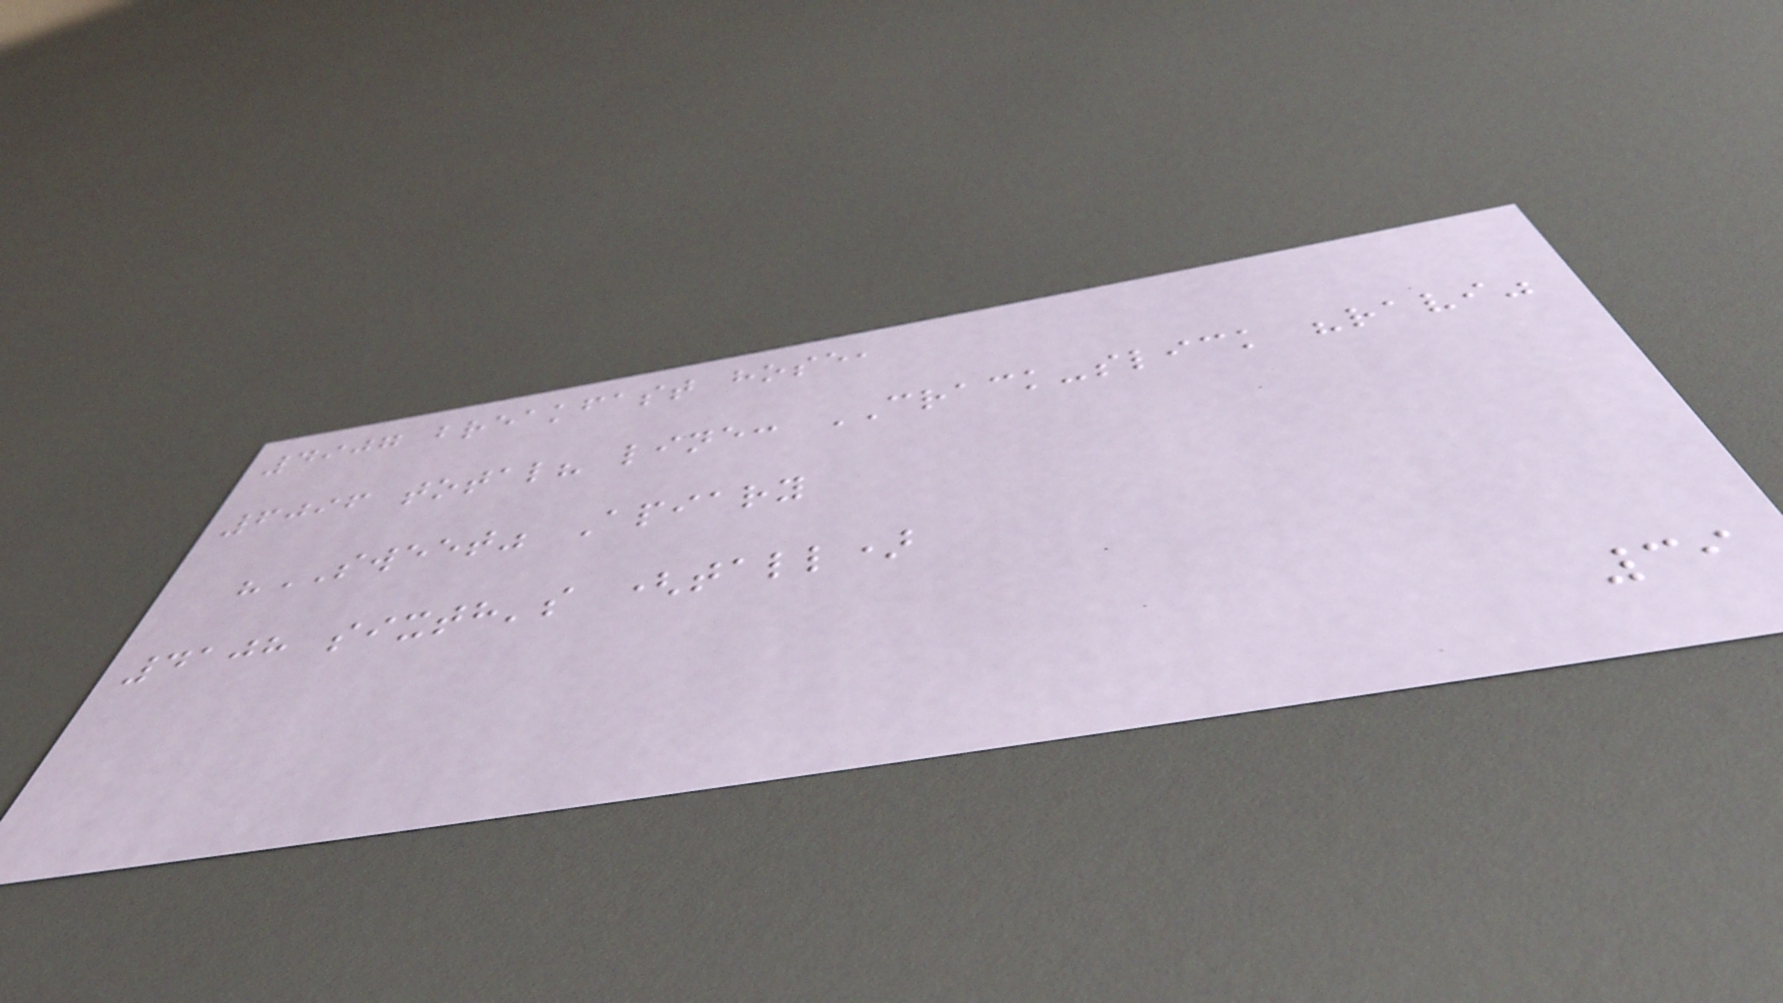4907 breakfast hose,
6096 total? line: CRACK-slick "ravi"
"SWEET" Apiary
4108 sixth's (tall)
39
